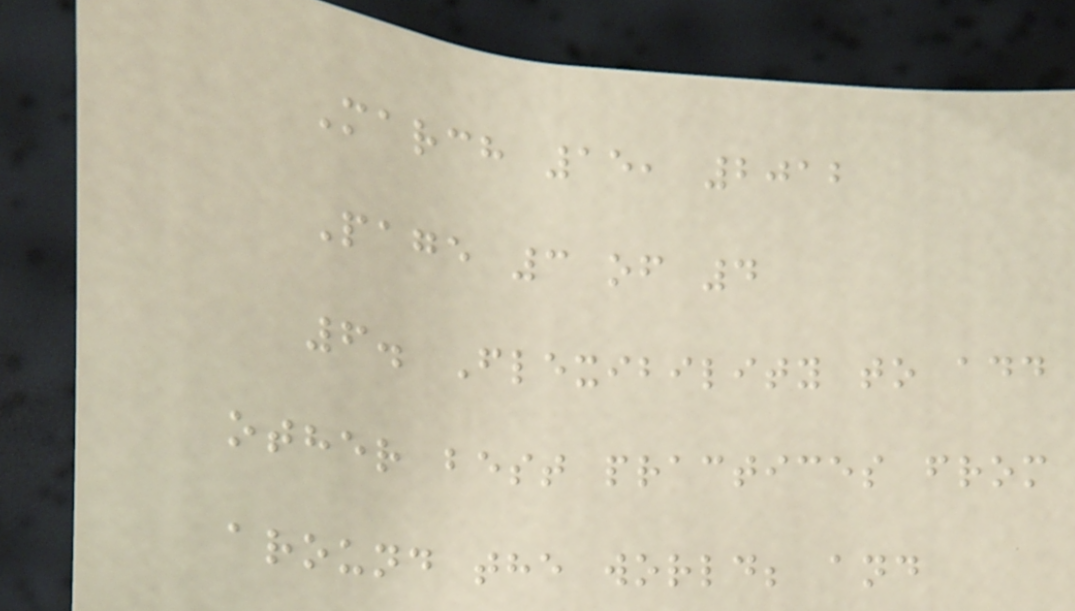March 15, 2012
Page 3 of 4
6. Flexibility to add
other best practices from
around the world; and
